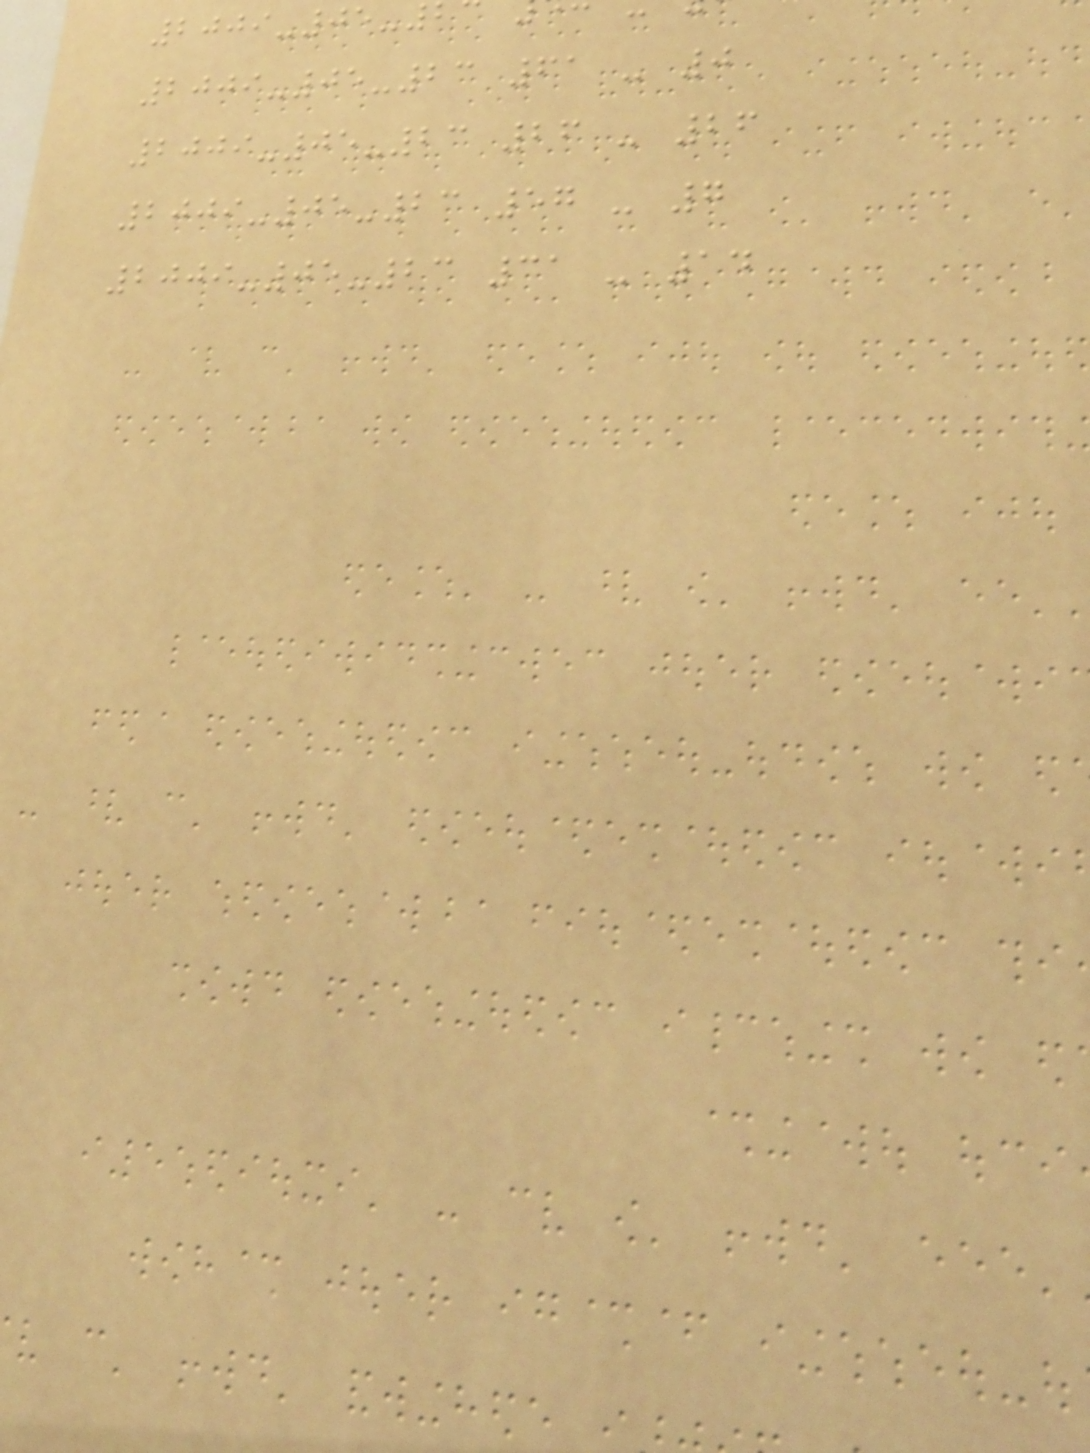2009-05-
2009-05-23 61 - 0
2009-05-23 26 - 26
2009-05-23 57 - 7
2009-05-23 31 - 14
